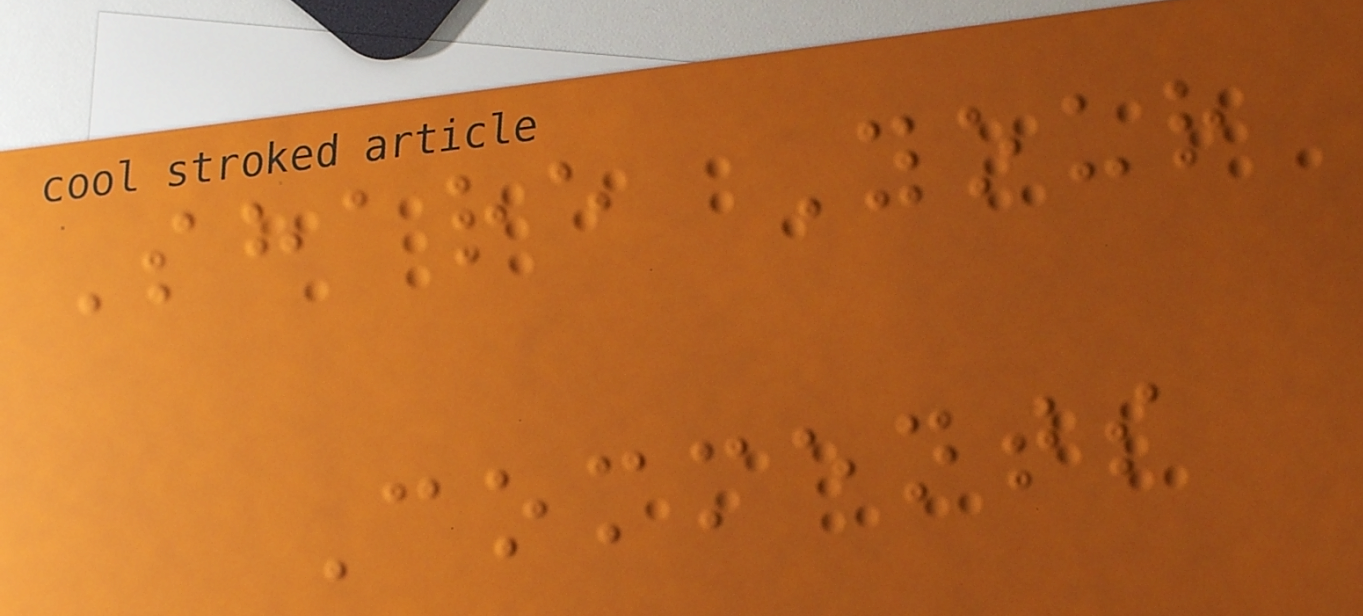Share Your
Comments
